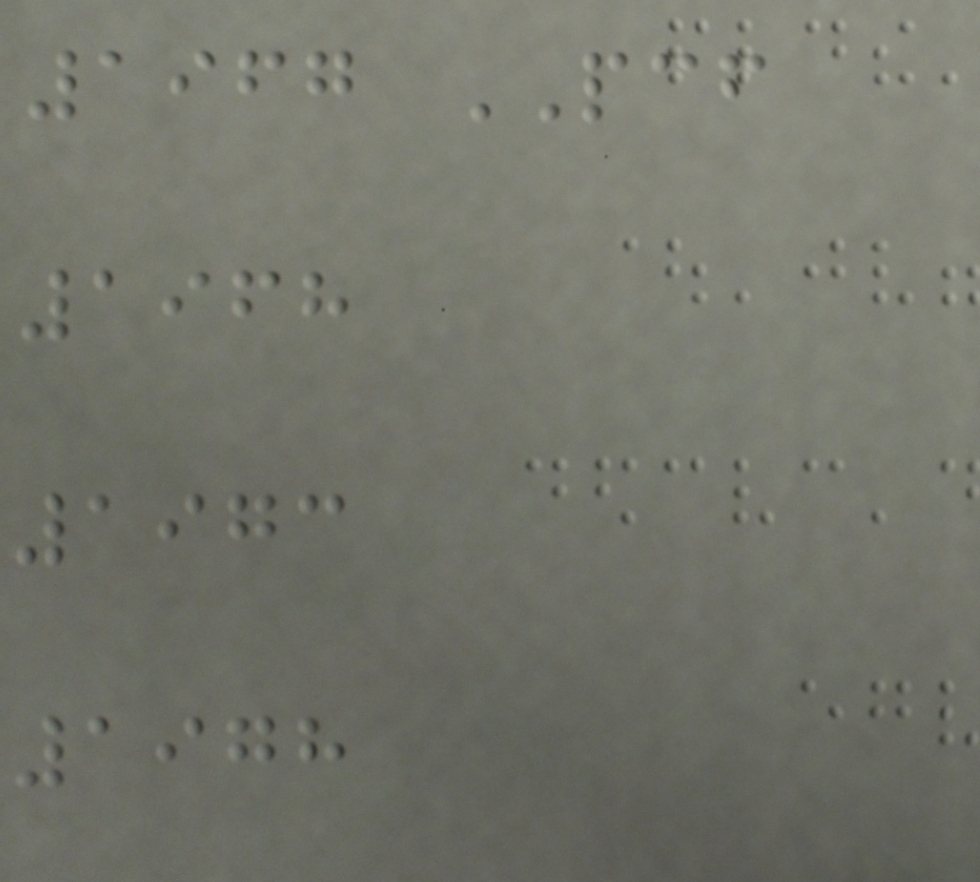1967 PCF
1968
1973
1978
